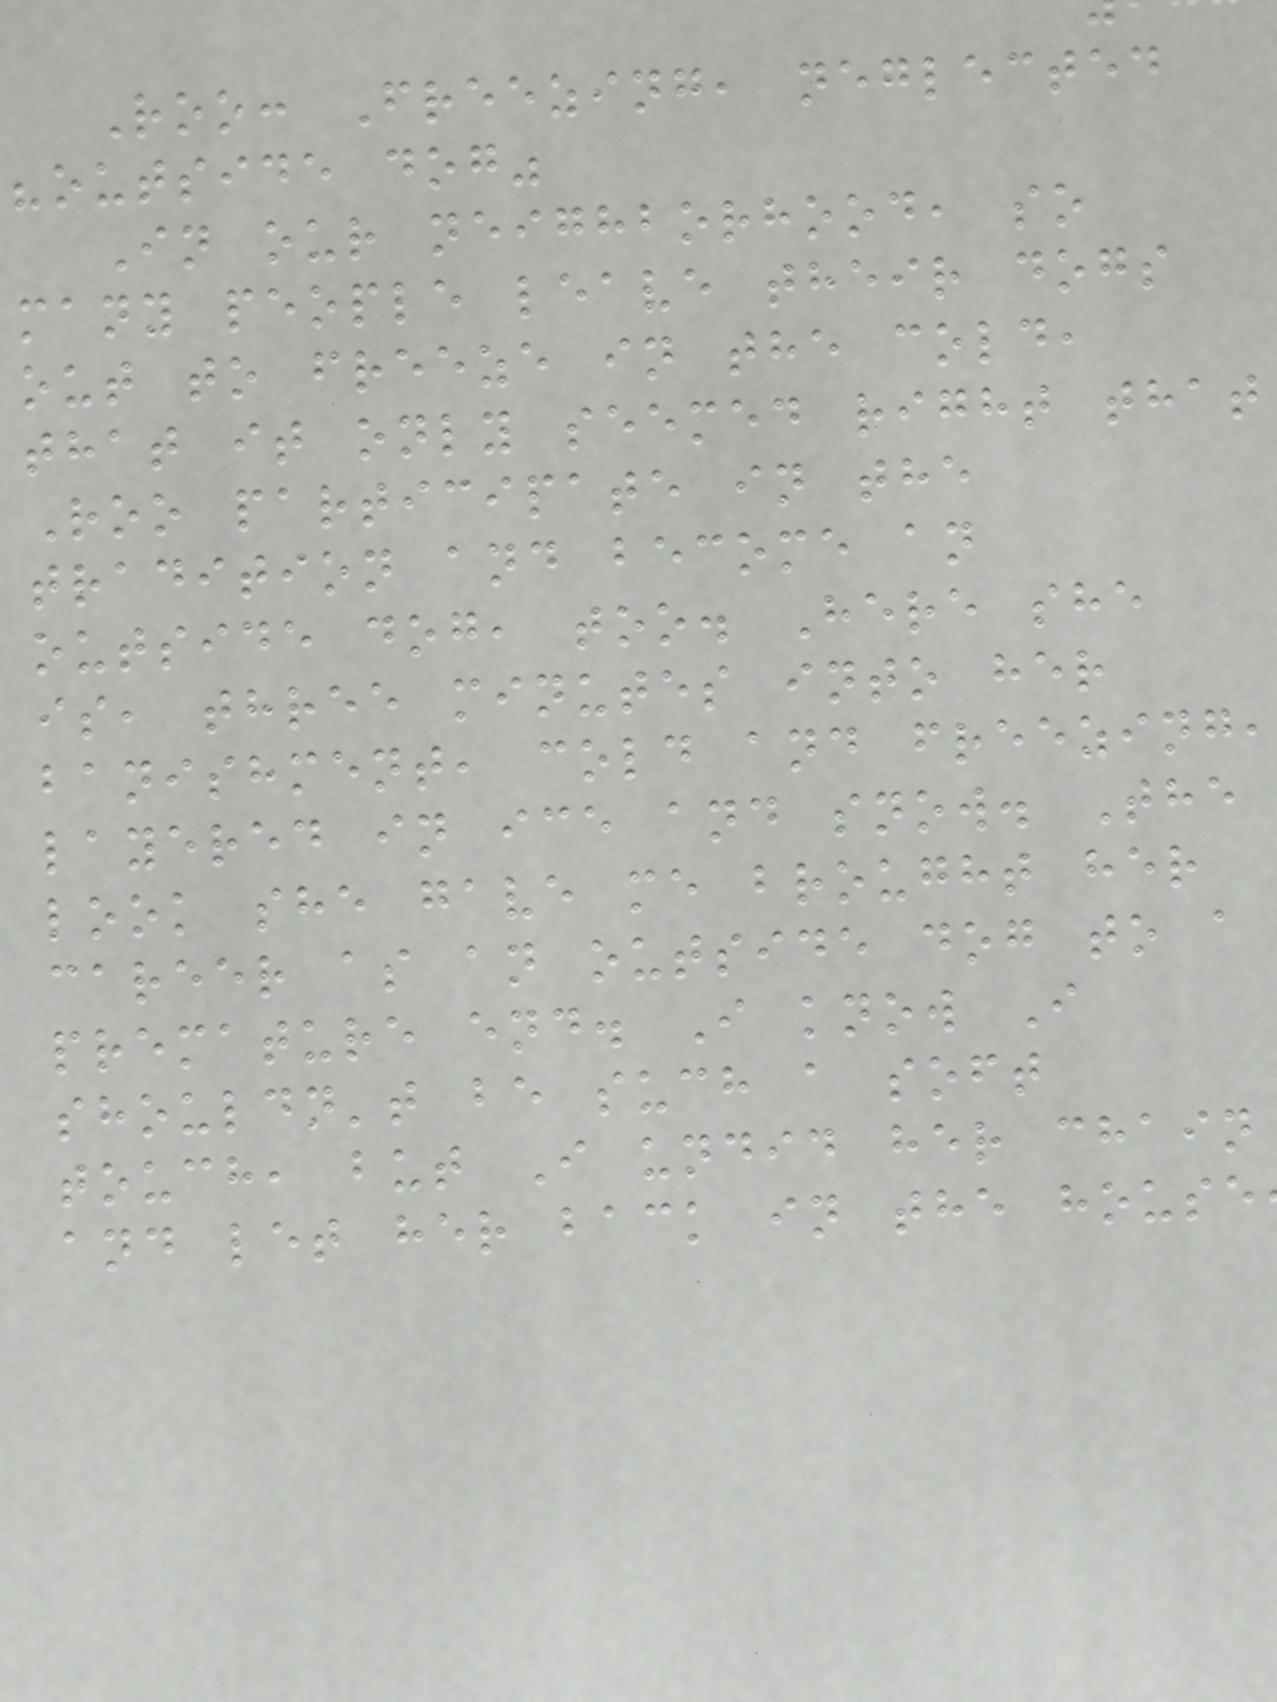Roo: Freezing, neglected
"outside dog"
In our neighborhood, so
many people leave their dogs
out to freeze in the cold,
that it only seemed right that
Roo participate in the
tradition and become an
outside dog, too. Here she
is, three minutes into her
banishment, cold and freezing,
layered in ice and snow. The
look she gave me brought her
career as an outside dog to a
premature end. I know I
shouldn't be such a soft
touch, but I undid her chain
and let her back in the house
